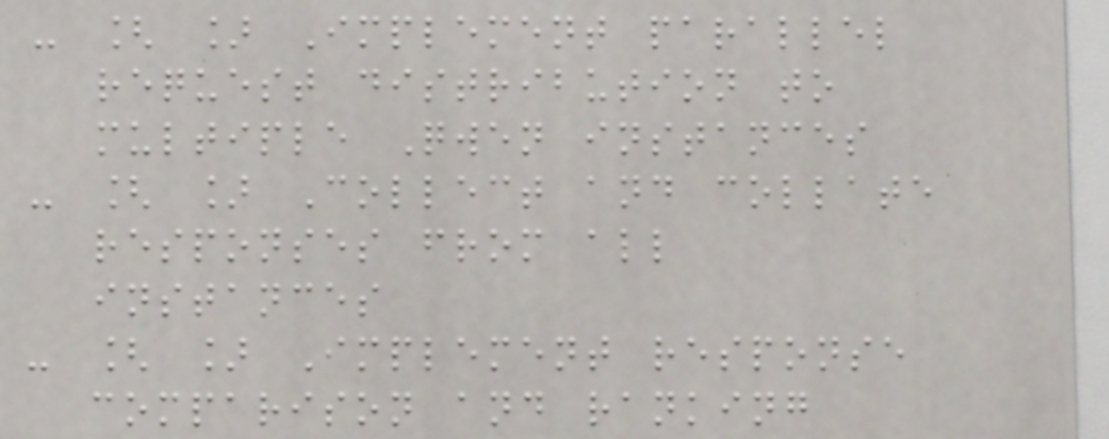- [ ] Implement parallel
request distribution to
multiple Qwen instances
- [ ] Collect and collate
responses from all
instances
- [ ] Implement response
comparison and ranking
